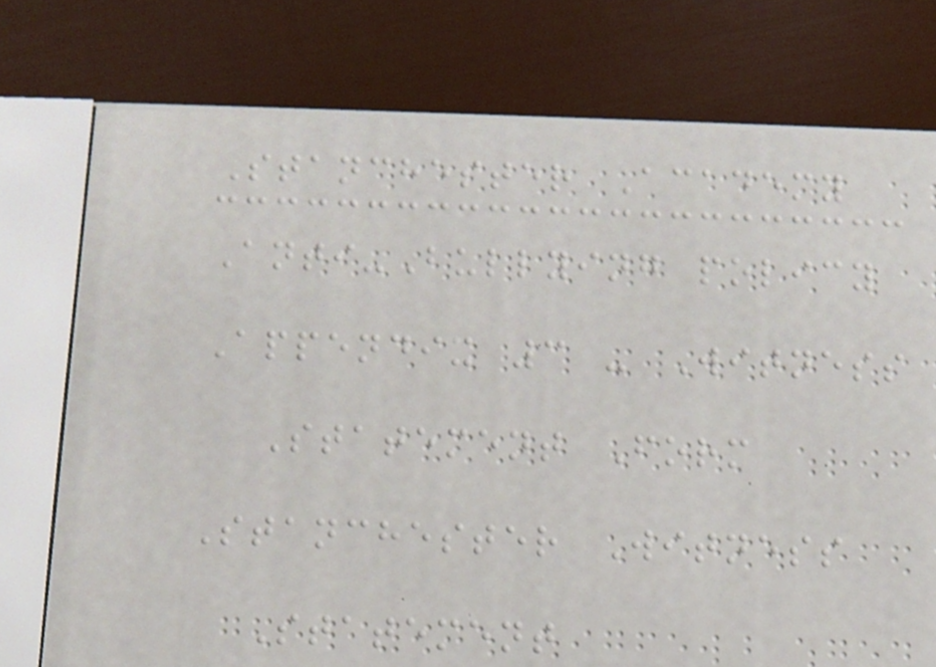Stanchester Academy
Anti-Bullying policy
Appendix 3 - Witness
Statement Form
Stanchester Witness
Statement
